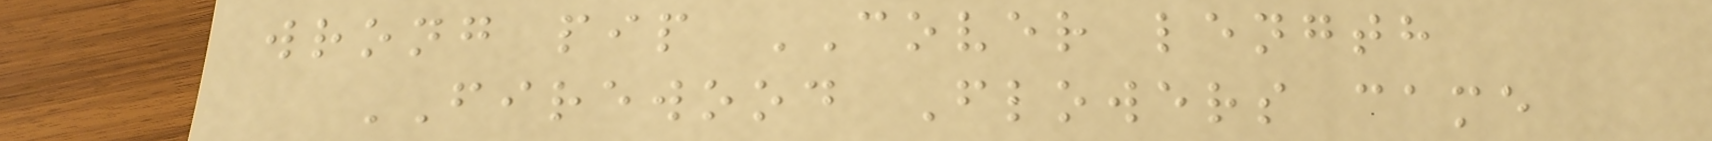wrong pip COVER length
FIREWOOD Flowers came
